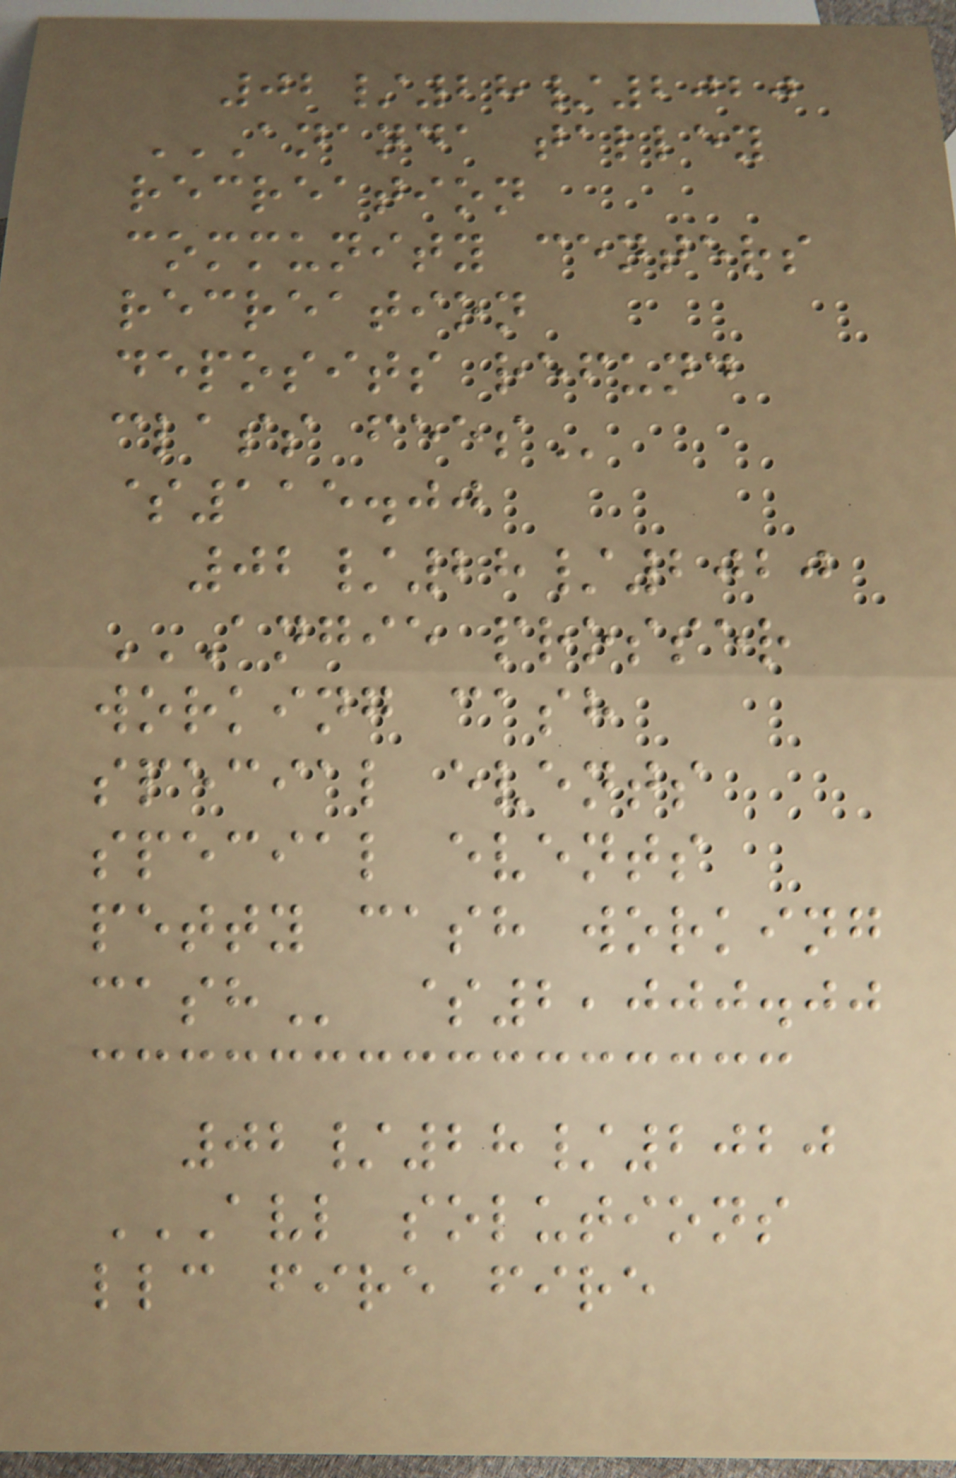02/28/2020
ANANDA TALLEY
RECREATION
COMMUNITY CENTERS
RECREATION
DEPOSITS REFUND
CLASS FEES
$115.00
02/28/2020
ANGIE PROSSER
WORKING CASH
SPECIAL EVENTS
SPECIAL EVENTS
PETTY CASH WORKING
CASH $2,000.00
02/28/2020
AVL SOLUTIONS
LLC FIRE FIRE
